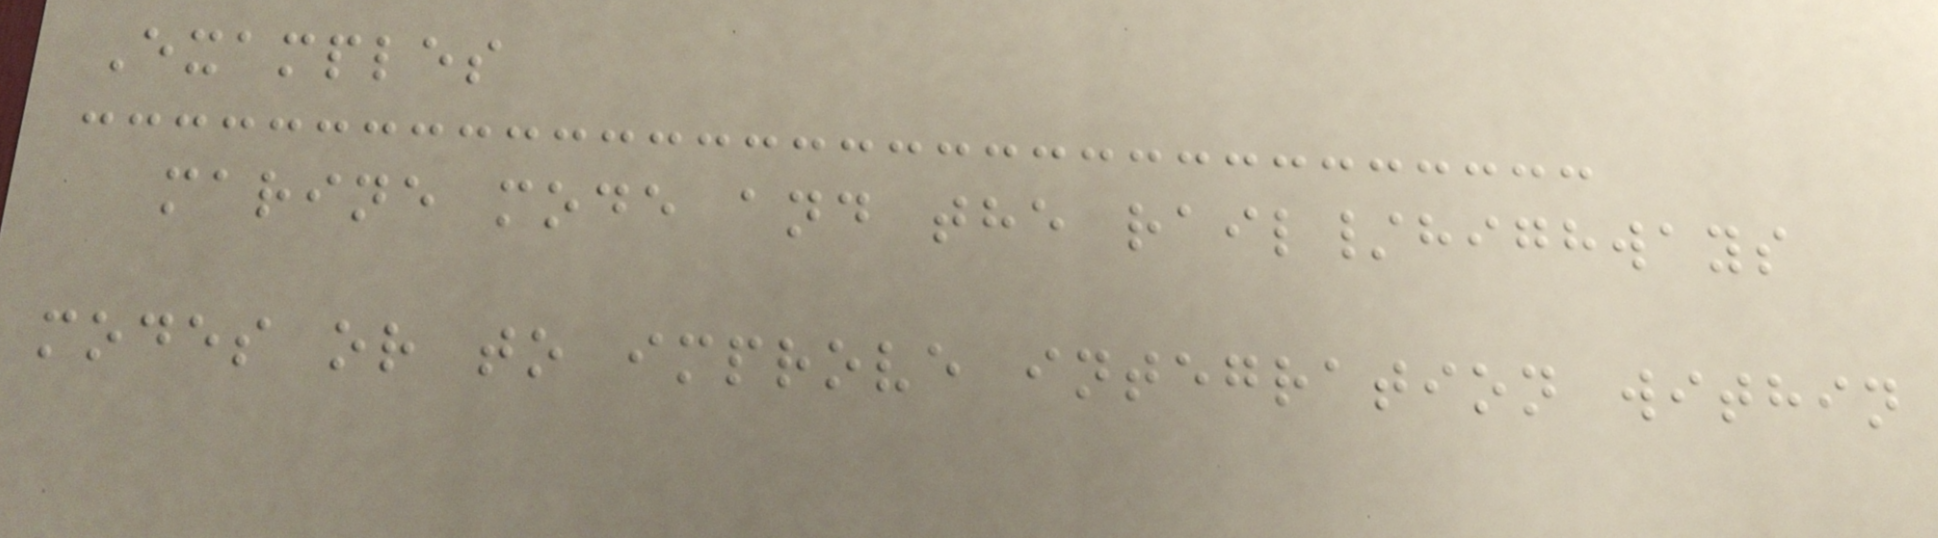Examples
marine mode and the rail/highways
modes or to improve integration within
